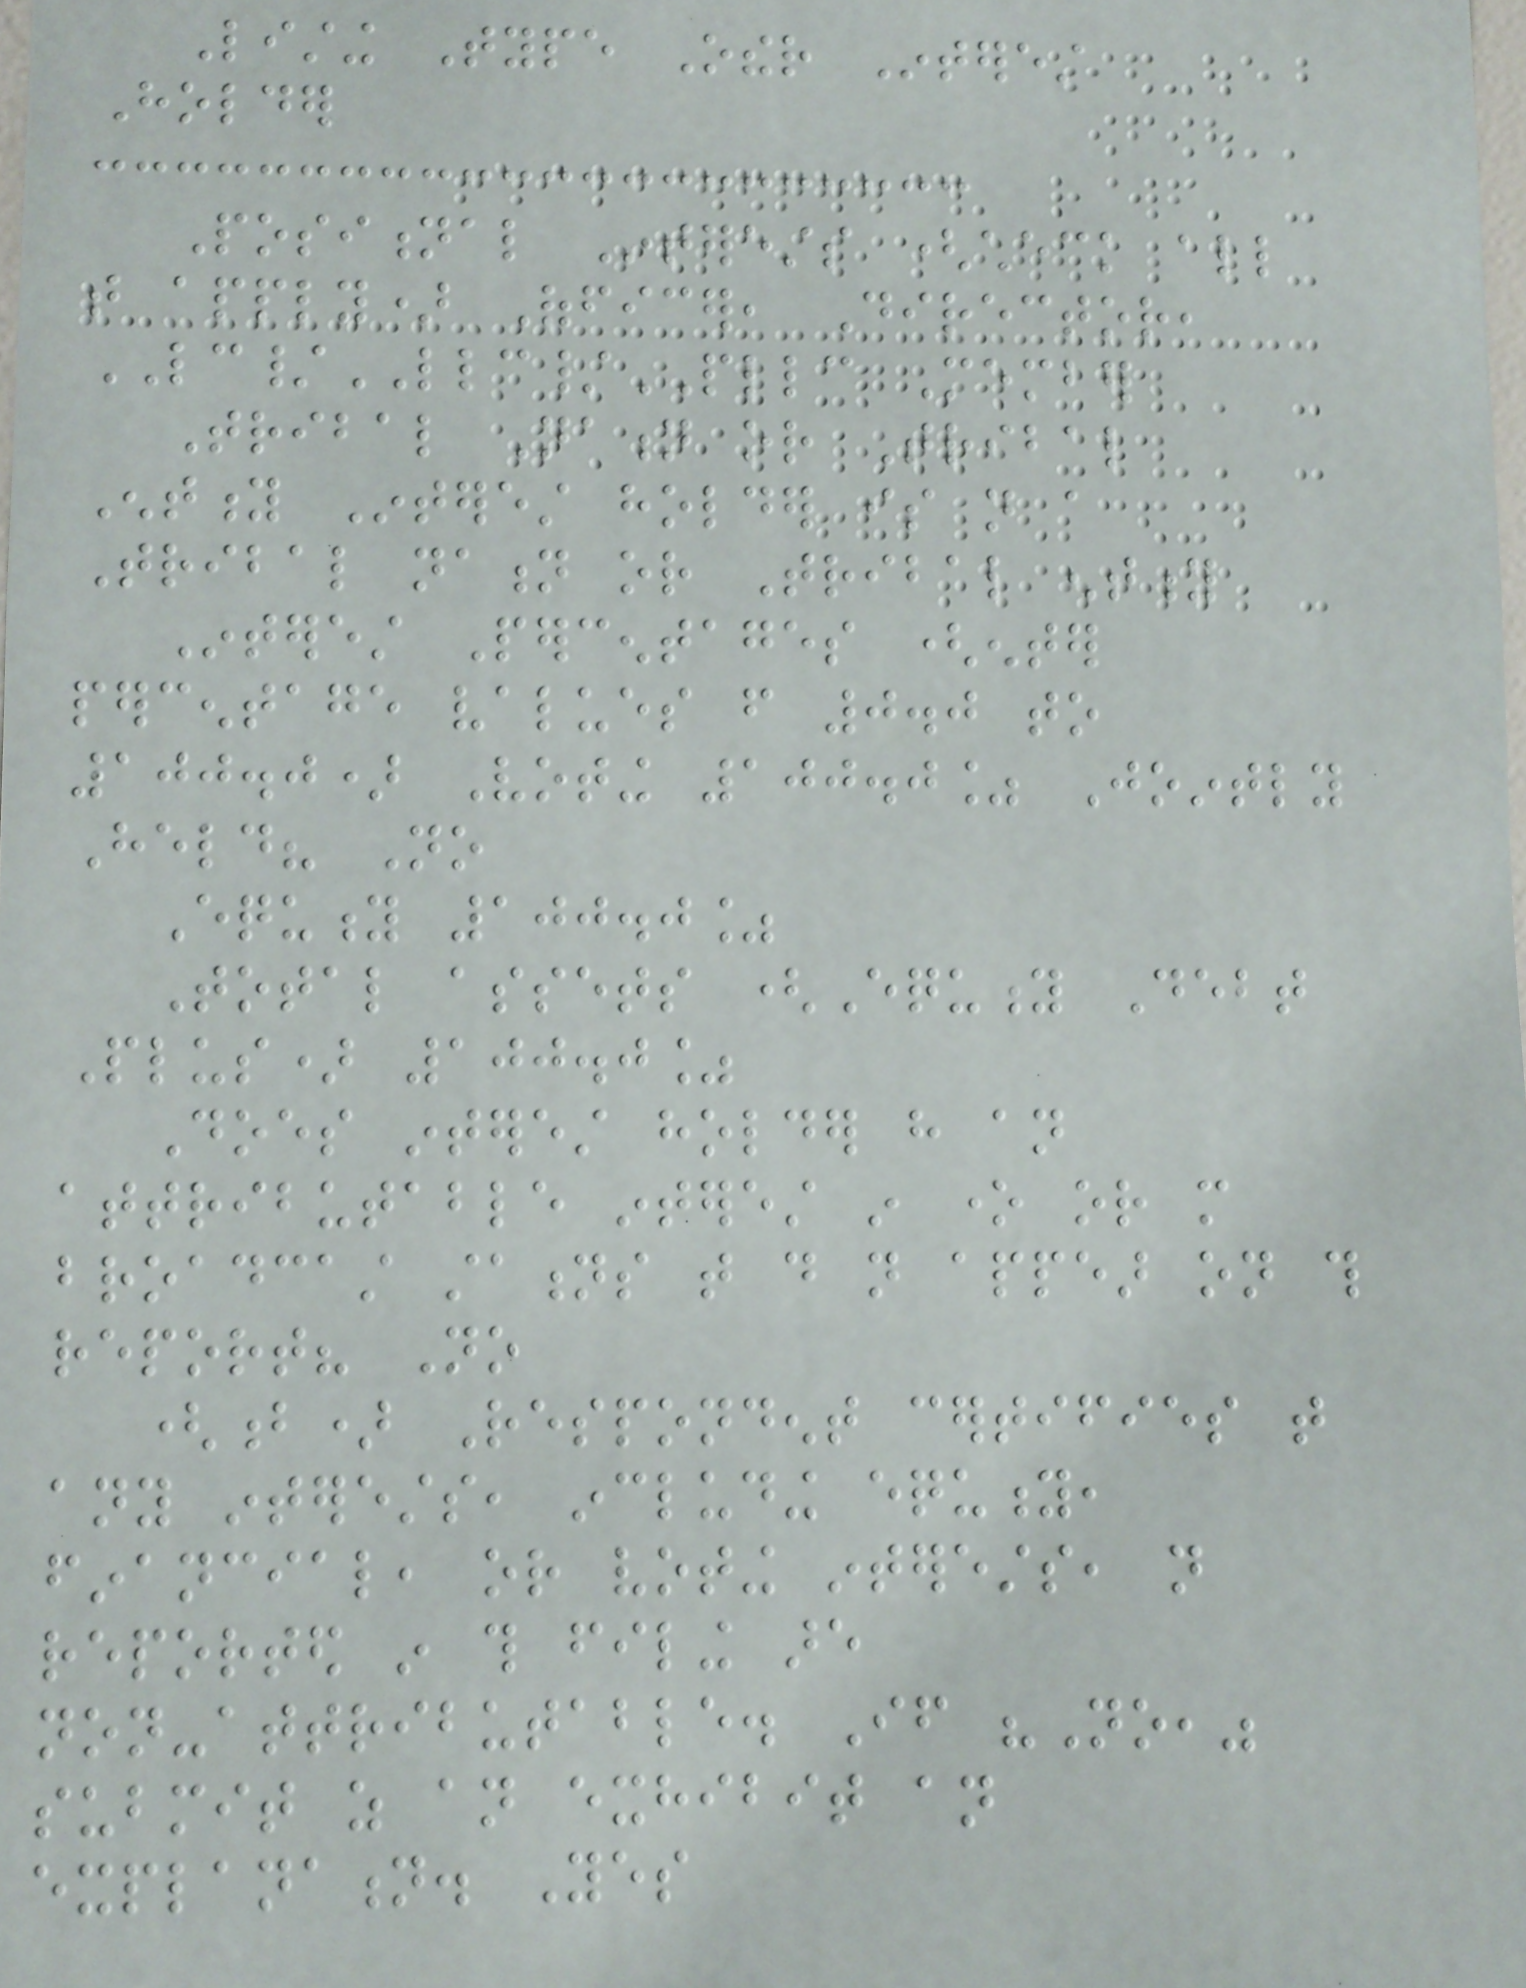Listing Type Other Interest
Holder
Positional Interests (check all
that apply) Officer, Director,
LC/LLC/PLLC Member
Tribal Nation or Tribal
Entity Interest holder is not a
Tribal nation or Tribal entity
Interest Percentages (enter
percentage values from 0.0 to
100.0) Voting 100.0% Jointly
Held? No
Equity 100.0%
Total assets (Equity Debt
Plus) 100.0%
Does interest holder have an
attributable interest in one or more
broadcast stations that do not appear on this
report? No
(b) Respondent certifies that
any interests, including equity,
financial, or voting interests, not
reported in this filing are
non-attributable. If "No,"
submit as an exhibit an
explanation. Yes
